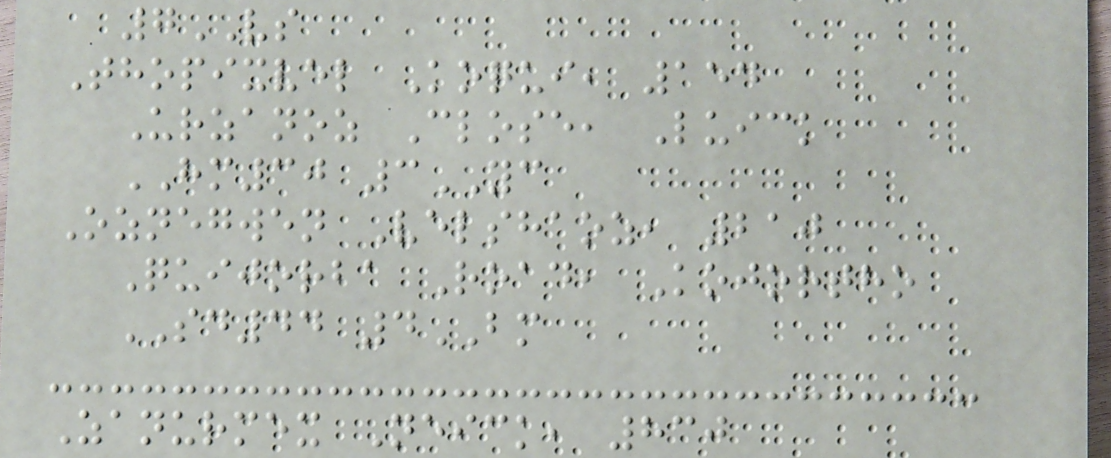7VS
Thopixvel Koqui, 154
Urzanoz Close, Luick
HM30 3YC
Oznegwen Velshaoz, 210
Quijorba Road, Kojortho
SD44 4BM
Zanurmex Neick, 830
